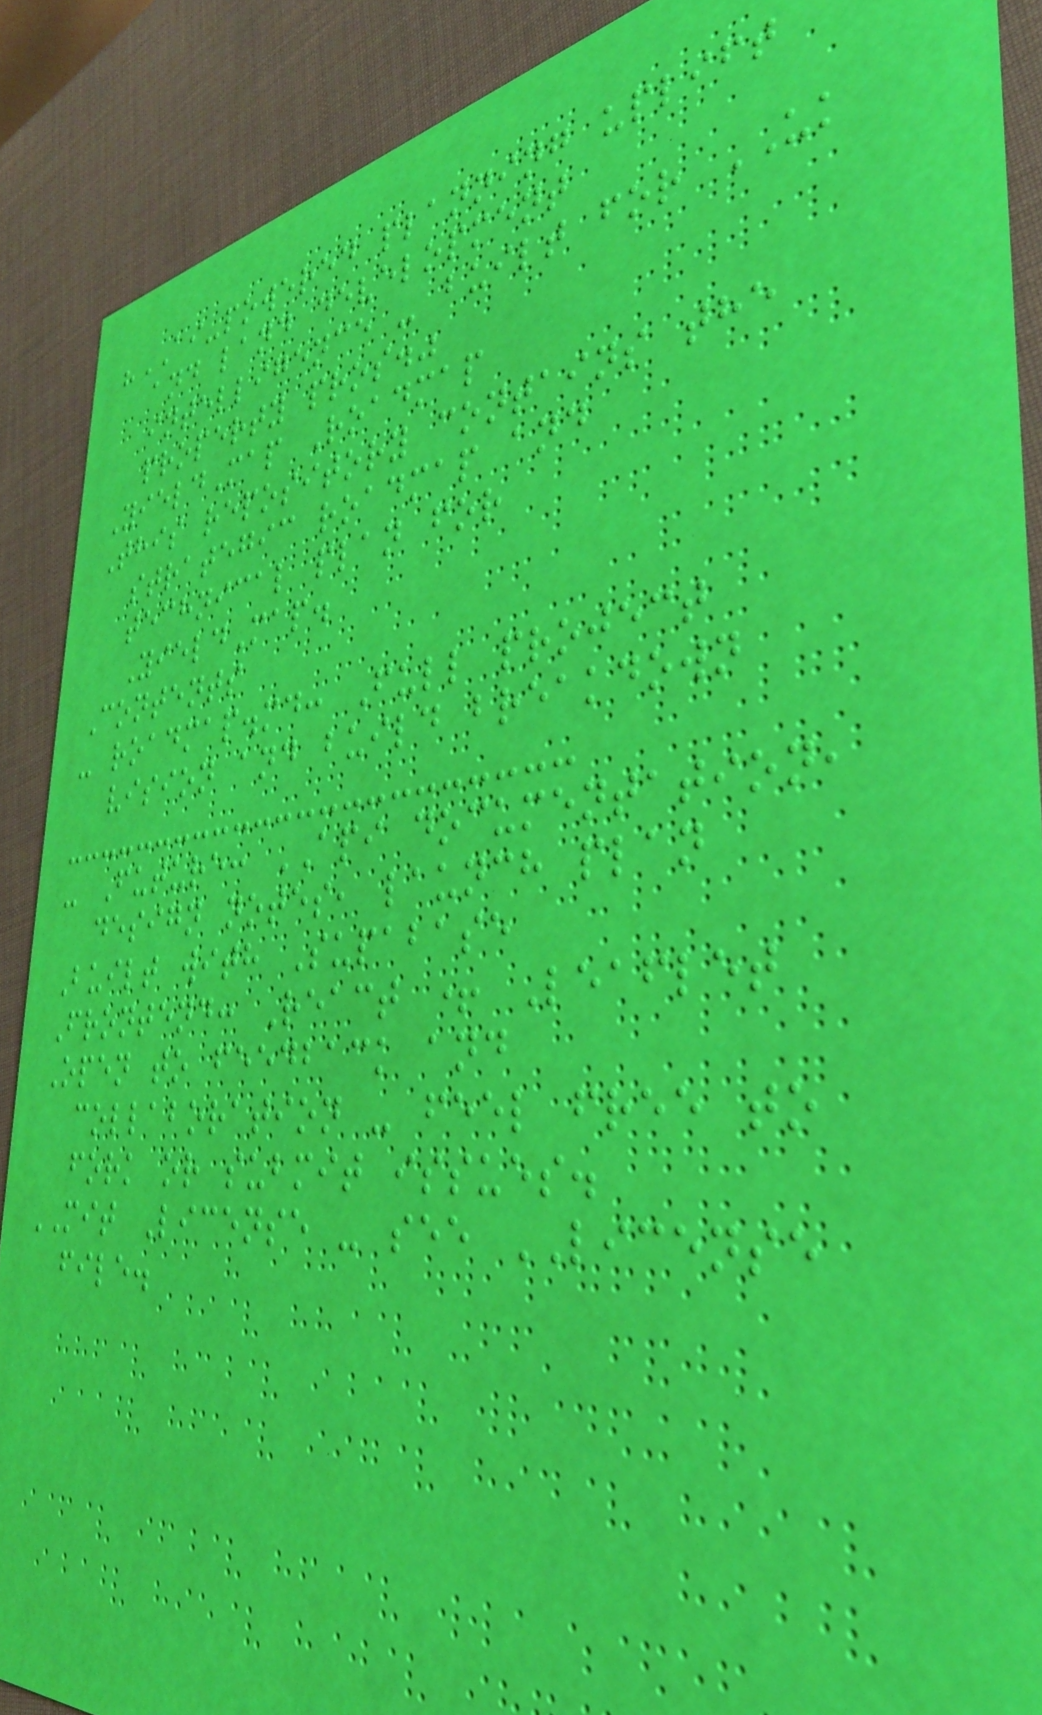"AI-powered planning uplift
and land development
intelligence - built for UK
property pros."
YieldMap Roadmap
This repository contains the
strategic roadmap and
technical plan for
YieldMap.
Contents
- roadmap.md: Full project
vision and build breakdown
- Future: API documentation,
design notes, launch plan
Built with Supabase
Frontend: React + Leaflet
Open to feedback and
collaboration - feel free to
fork or submit issues.
MIT License - see LICENSE
file.
